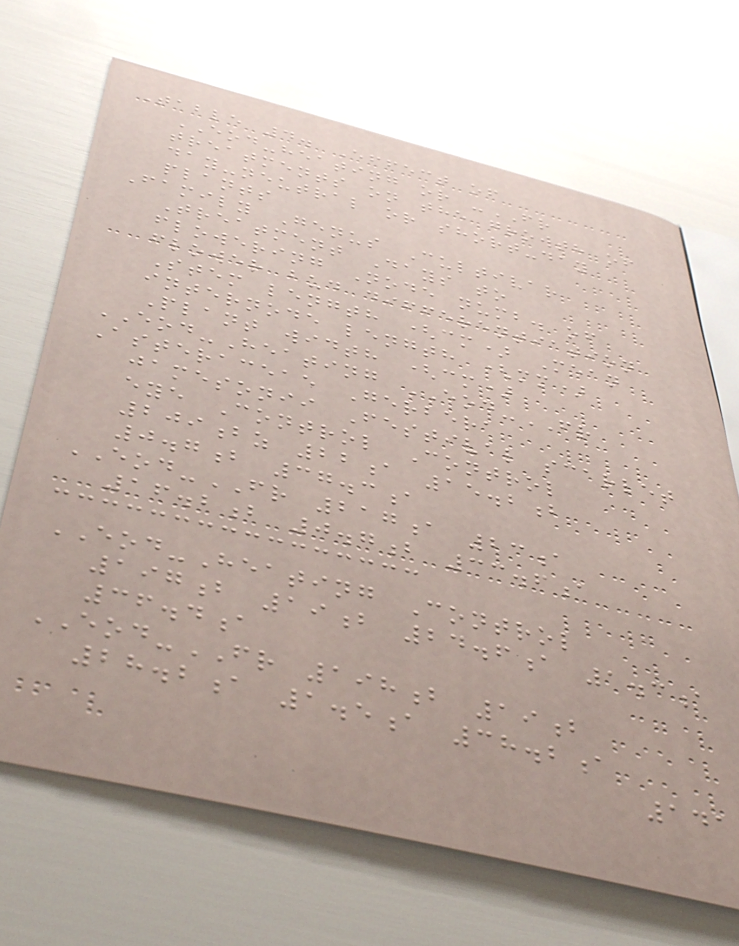Table 4. Effect of
EOD-heating or -FR
treatments on the growth of
day-neutral or short-day
plants
Family Genus Cultivar
Treatment Days to
flowering Node numb. of
flower bud differentiation
Stem length (cm) Mean
internode length (mm)
Plant width (cm)
EOD-Heating EOD-FR
Asteraceae Gerbera
jamesonii Festival scarlet
eye Control Control
209bz 22a 15.2b
0.7b 37.3a
EOD-FR 217a 23a
16.2b 0.7b 33.6a
EOD-Heating Control
197b 19b 24.6a 1.3a
36.4a
EOD-FR 198b 19b
28.2a 1.5a 38.2a
141
